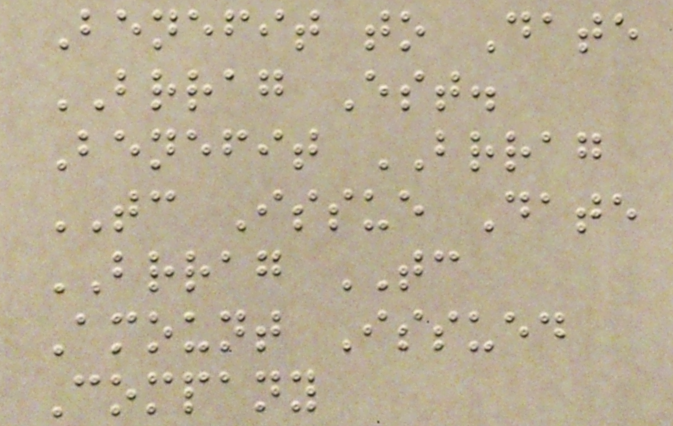Benefit to Date
BRRAG Est.
Benefit BRRAG
TC Issue Date
BRRAG TC
Amount Issued
Company
